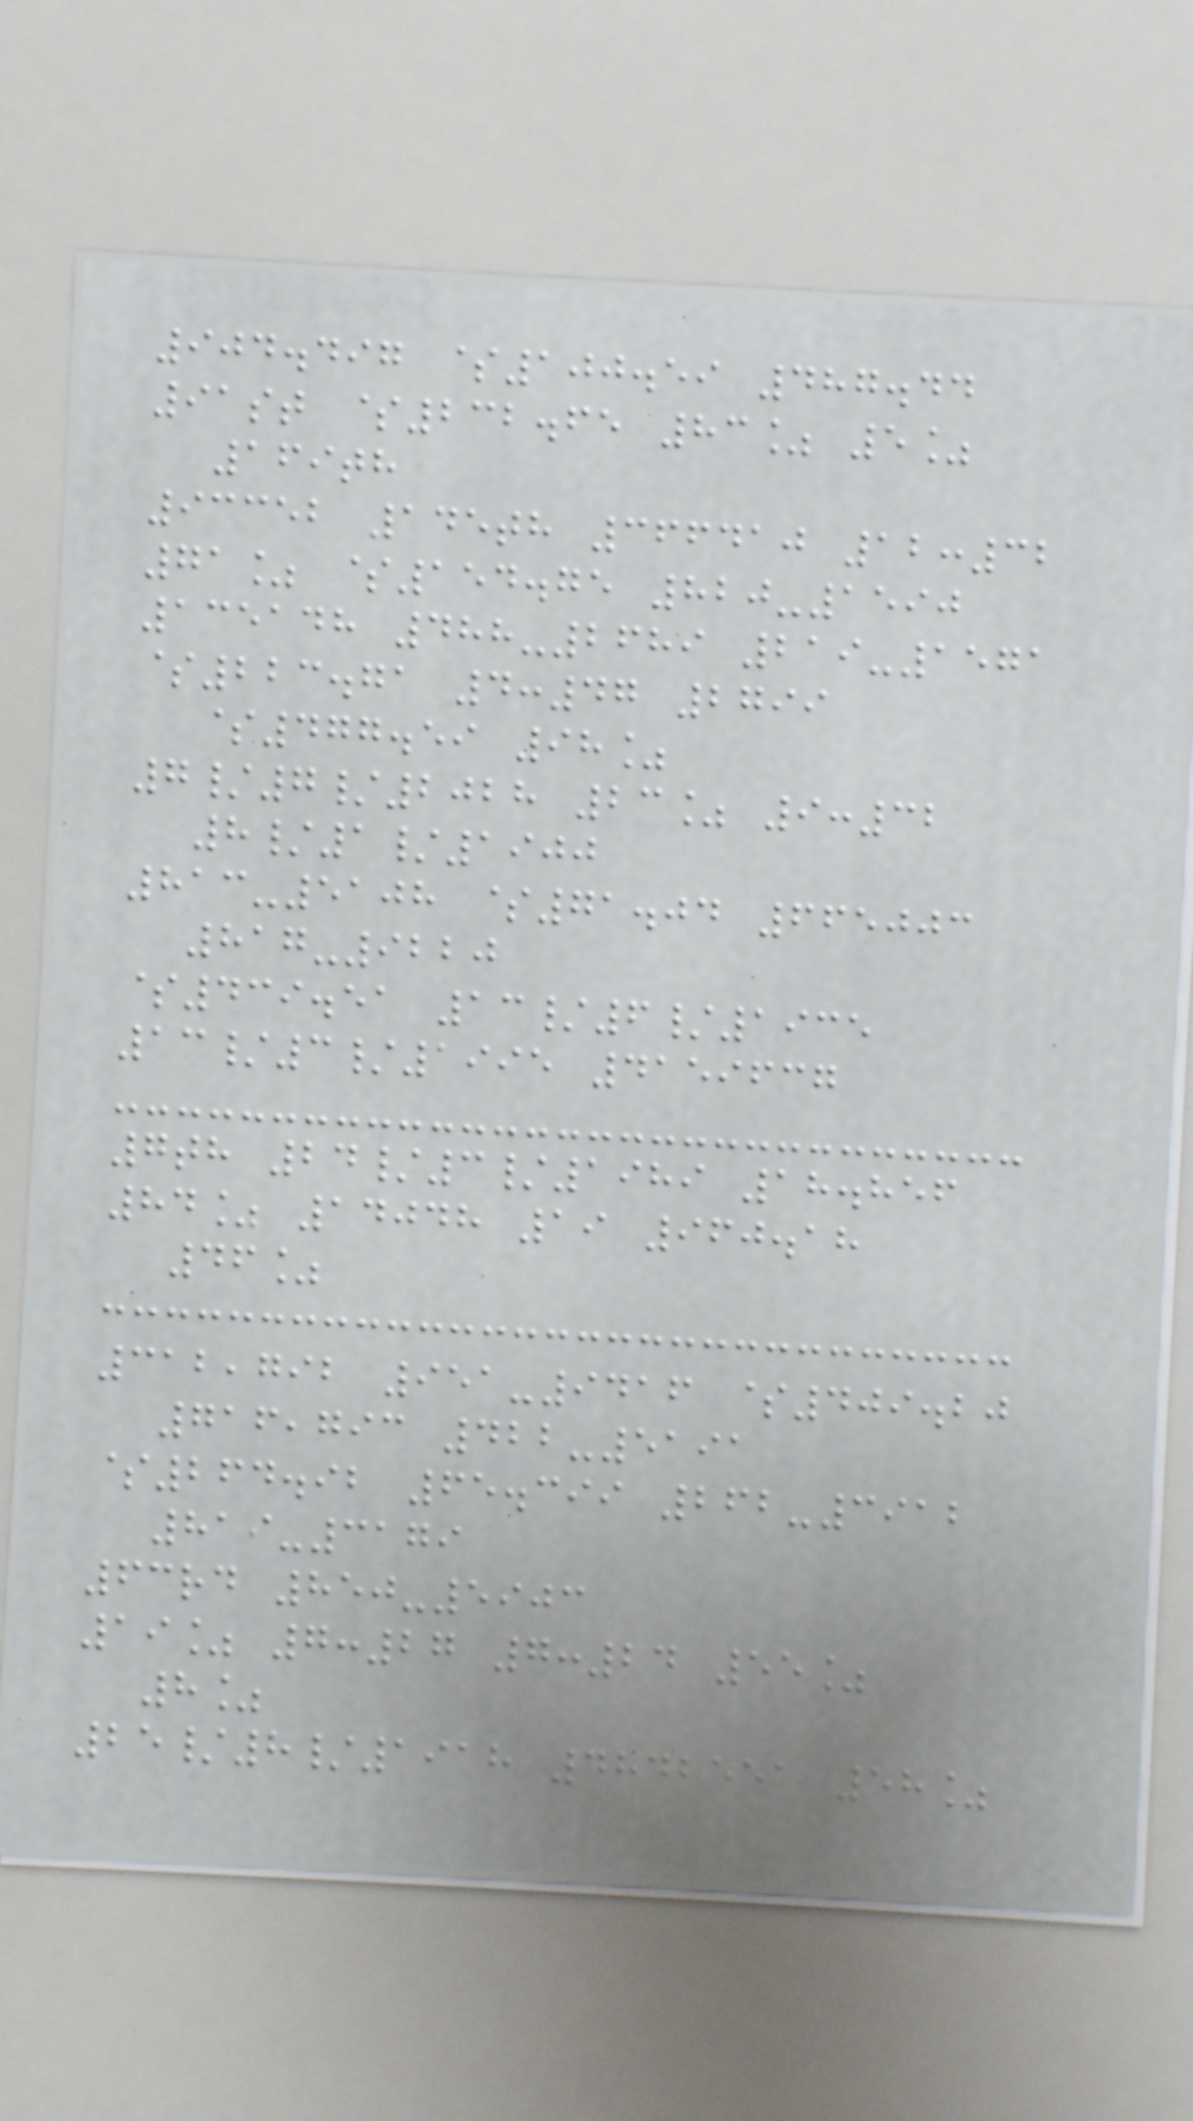904.497 $100.59 487.44
91st $232.65 83% 5%
169th
93352 145th 366410 12:32
71% $154.75 820-1590
135148 488-2689 219-1571
$223.71 4:47 2799
$477.59 98%
7/7/2028 23% 9:32
8/1/1900
813-5108 $71.04 665003
817-9220
$439.51 13/6/1935
13/3/1995 4159637
7th 24/3/1989 18.856
84% 14048 19 960.18
46%
312,792 951-9416 $409.20
716,793 422-5191
$264.92 65.399 262-3912
819-3179
63rd 850-5903
19% 7:27 7:24 55%
8%
25/8/1918 4842551 58%
